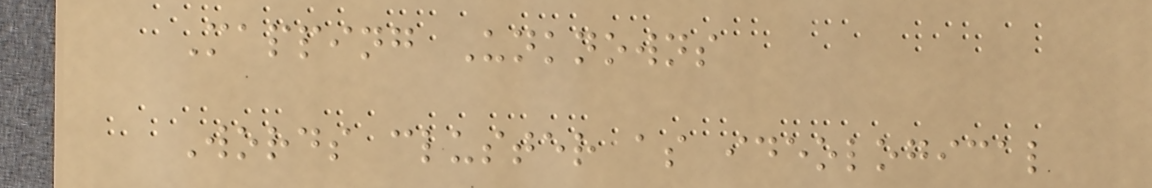Mapping Unknowns
Words cluster as ideological
